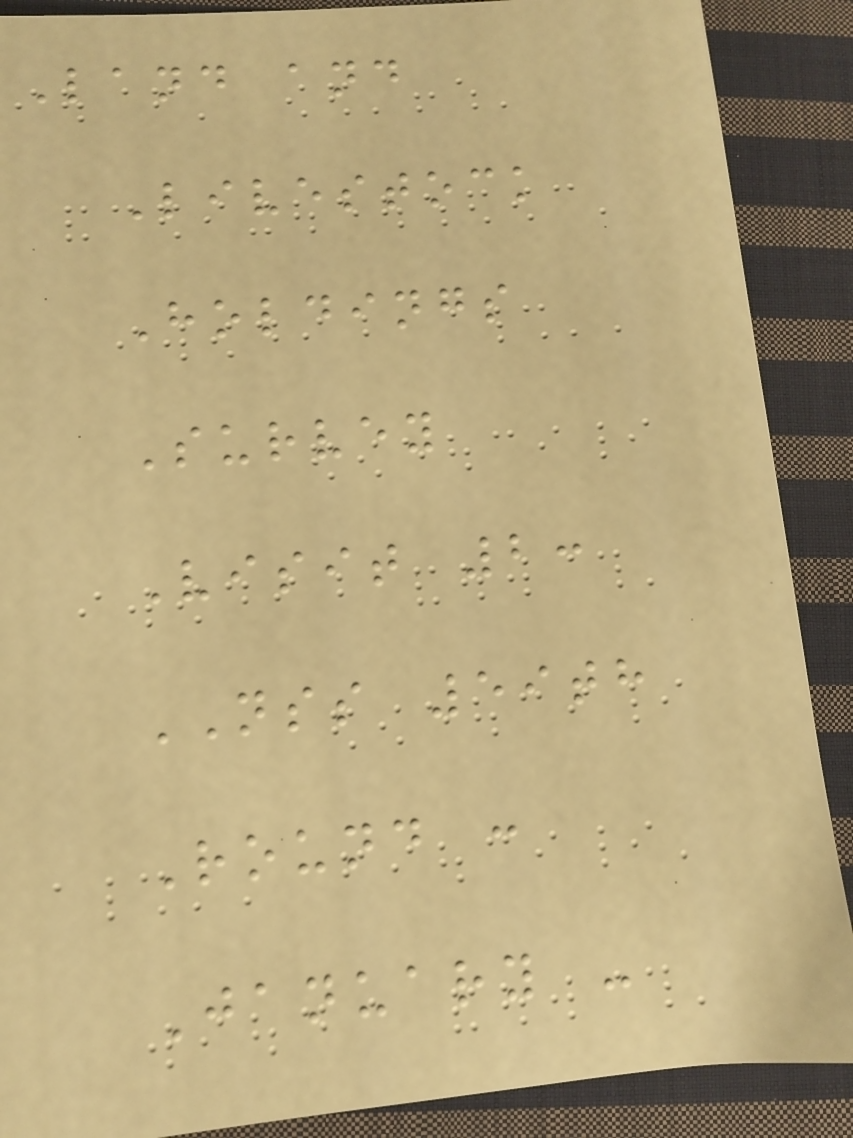Land and
Livestock
Holdings
Survey
Visit 2:
NSS 59th
Round :
January -
